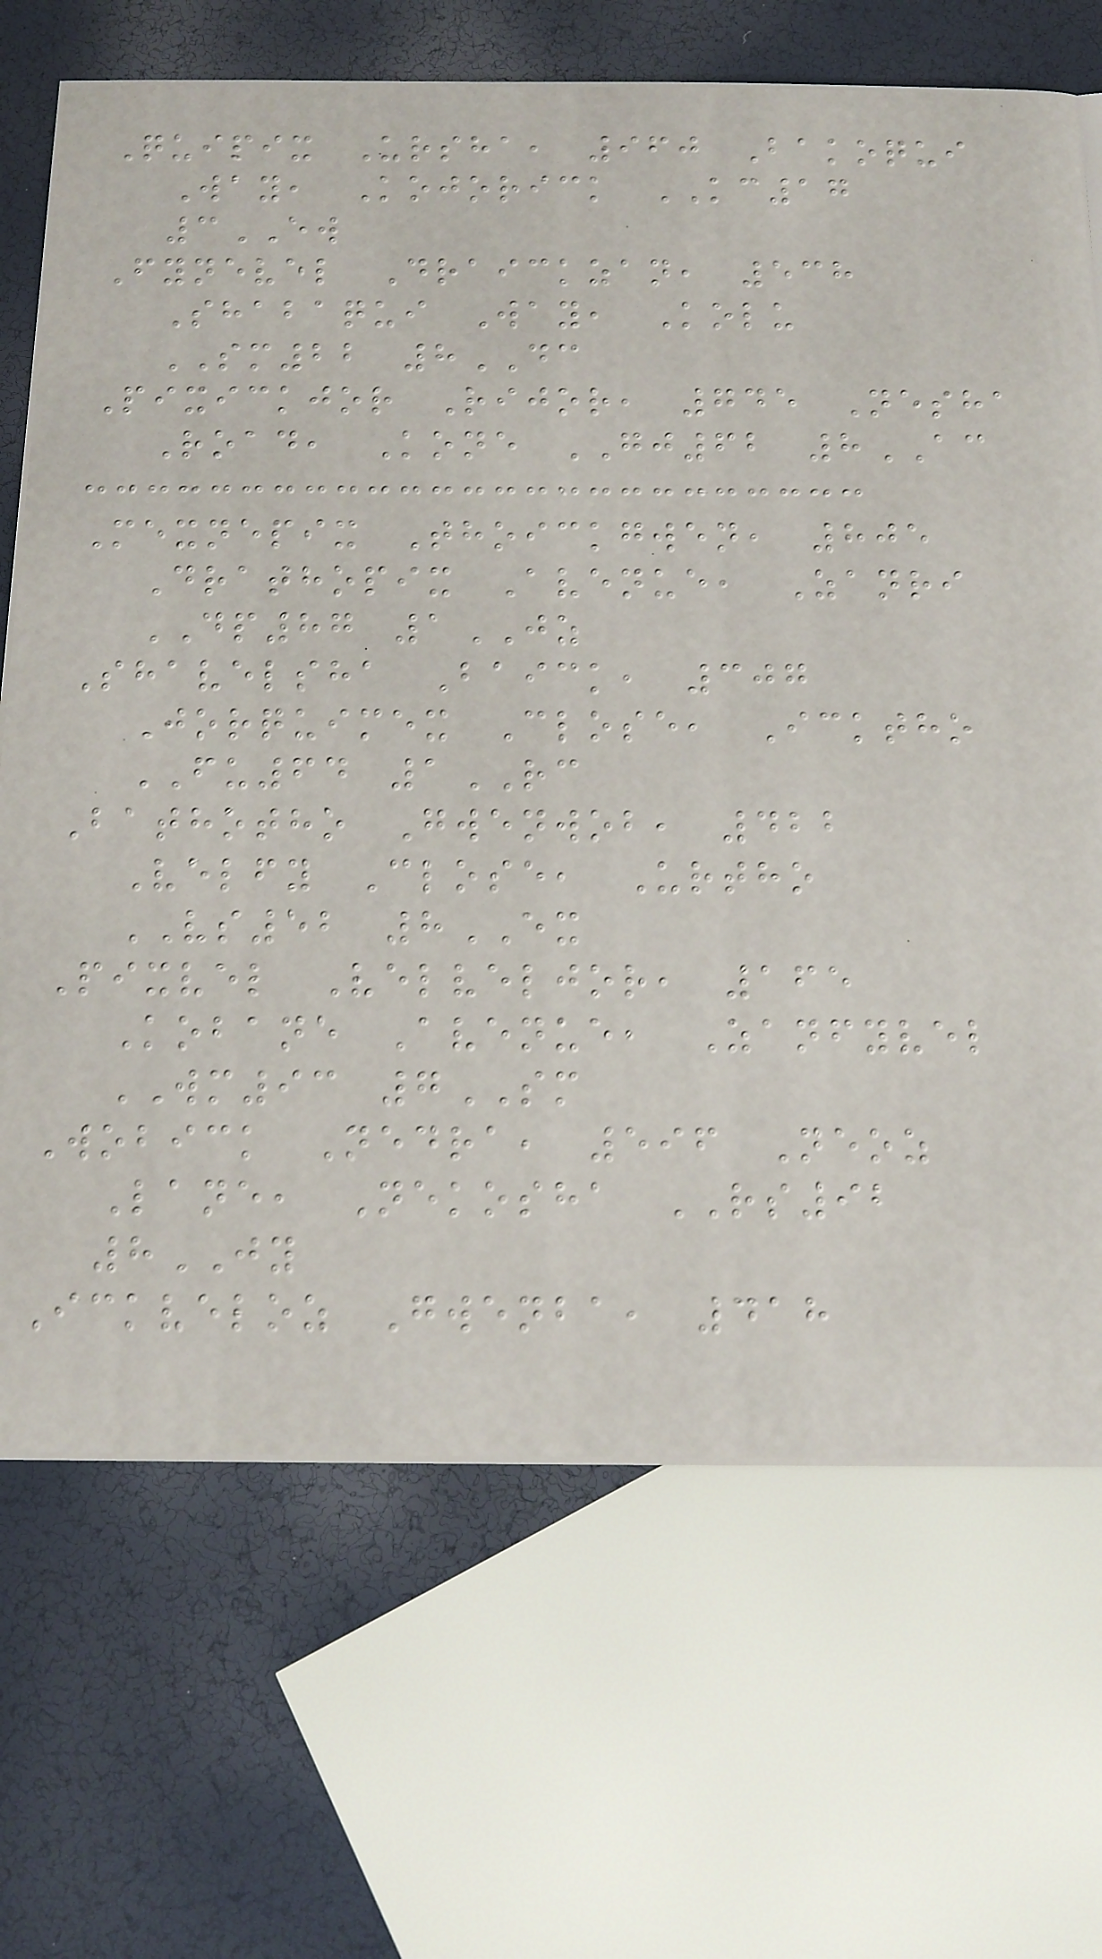Quipix Ursha, 960 Bakoqui
Way, Kojorick KC17
3EW
Fynevel Draickzan, 538
Shabaqui Way, Kolu
SM22 8DC
Pixickjor Rijor, 745 Nesha
Road, Kone GJ62 8AC
Mexnepix Thoickgwen, 805
Drathopix Avenue, Zanri
DP87 1JZ
Shavelsha Baick, 307
Jorquimex Close, Icktho
FU64 1RC
Bathotho Gwenwob, 422
Velfy Close, Urtho
VS52 8EX
Pixvel Velveljor, 165
Kobane Avenue, Zanfyvel
WM93 7SM
Wobick Nedra, 596 Neoz
Lane, Nekosha RS92
8JY
Ickveloz Gwenba, 418
